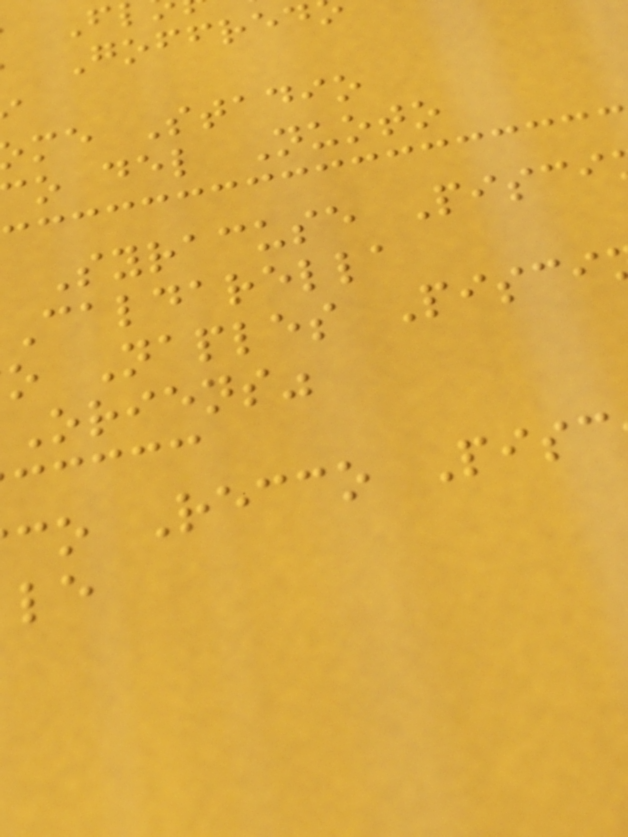Goffred
me Stadio
o del Nuoto
Syracuse Pisci
Caldarella
o Naples Pisci
Oriens"
co Recco Pisc
